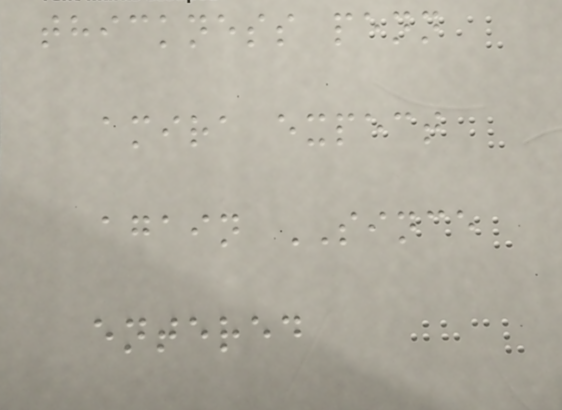thickness penn
amira expect
again SINCE
entered
